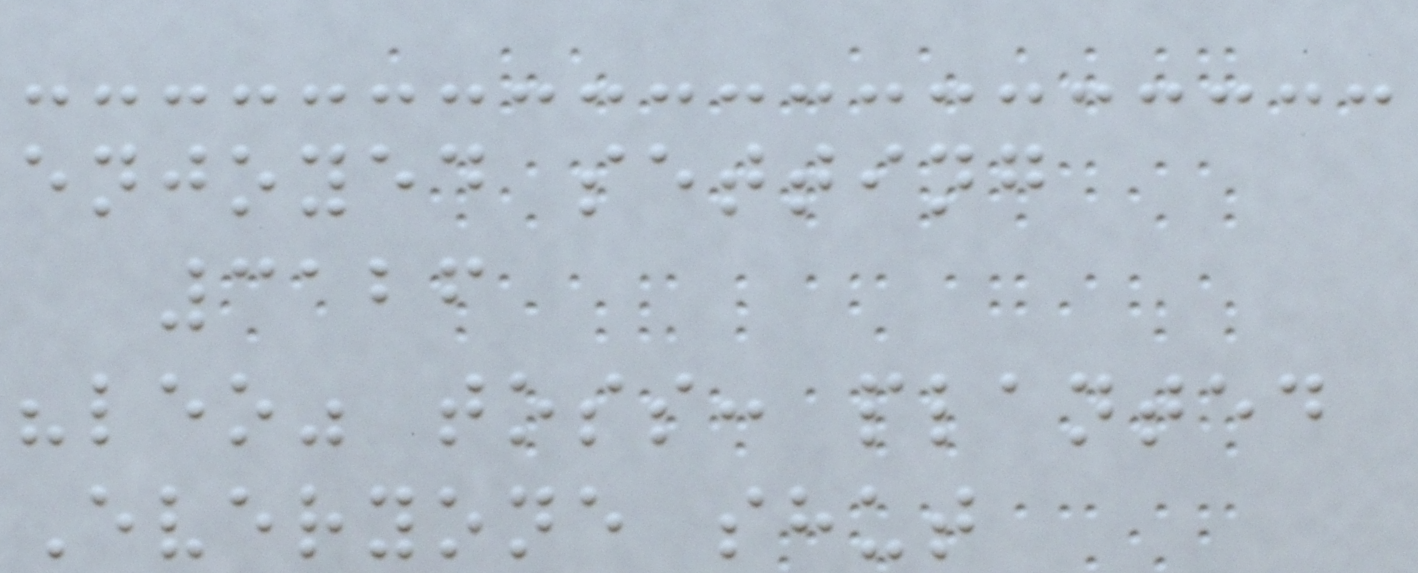enjoyed setting
3126
"leo" toss: planted
Everyone shut
